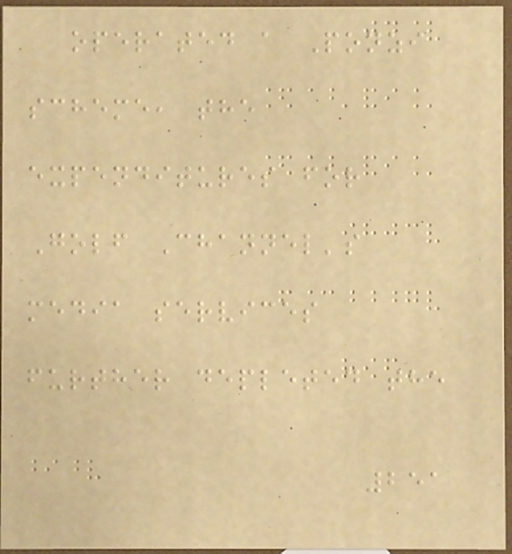operated a Ponzi
scheme, the
expenditures for
Golf Channel's
media services
further depleted the
251
